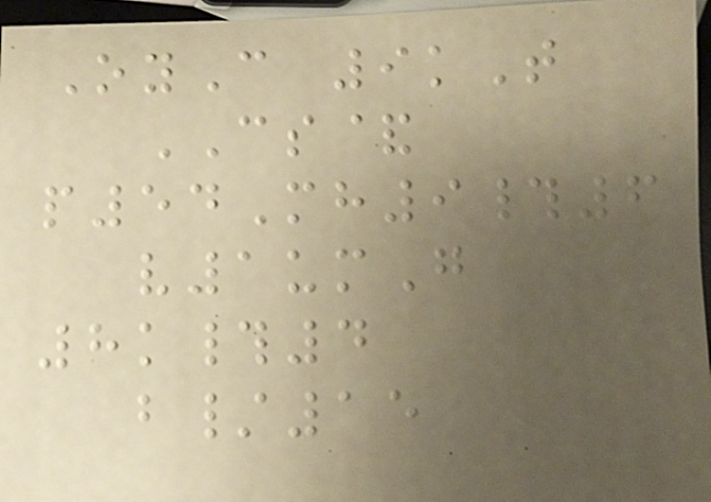OyC 9kT
CS&
p54Mh9#6
v1umG
8k#4
b/15
